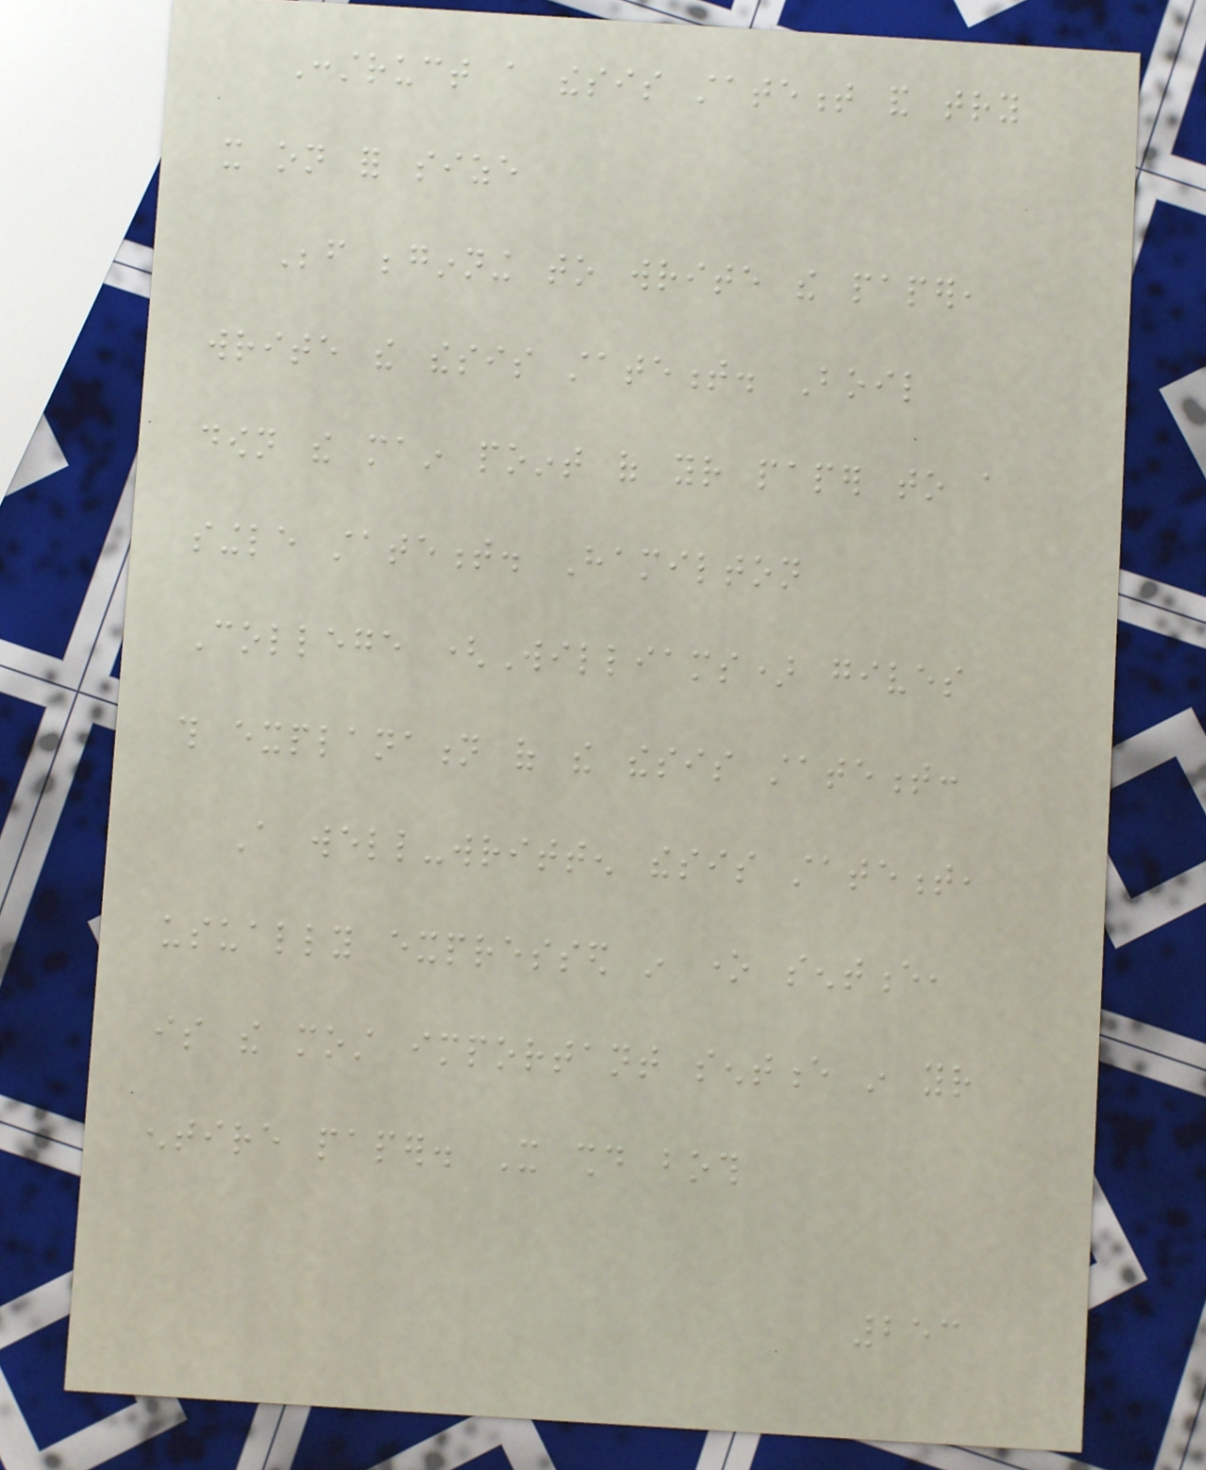Construct a thesis statement and try
it on for size
Before beginning to write the paper,
write the thesis statement. Boil
down the main point of your paper to a
single statement. Hamilton
College (Williams) gives
this explanation of the thesis statement:
A well-written thesis statement,
usually expressed in one sentence,
is the most important sentence in your
entire paper. It should both
253
